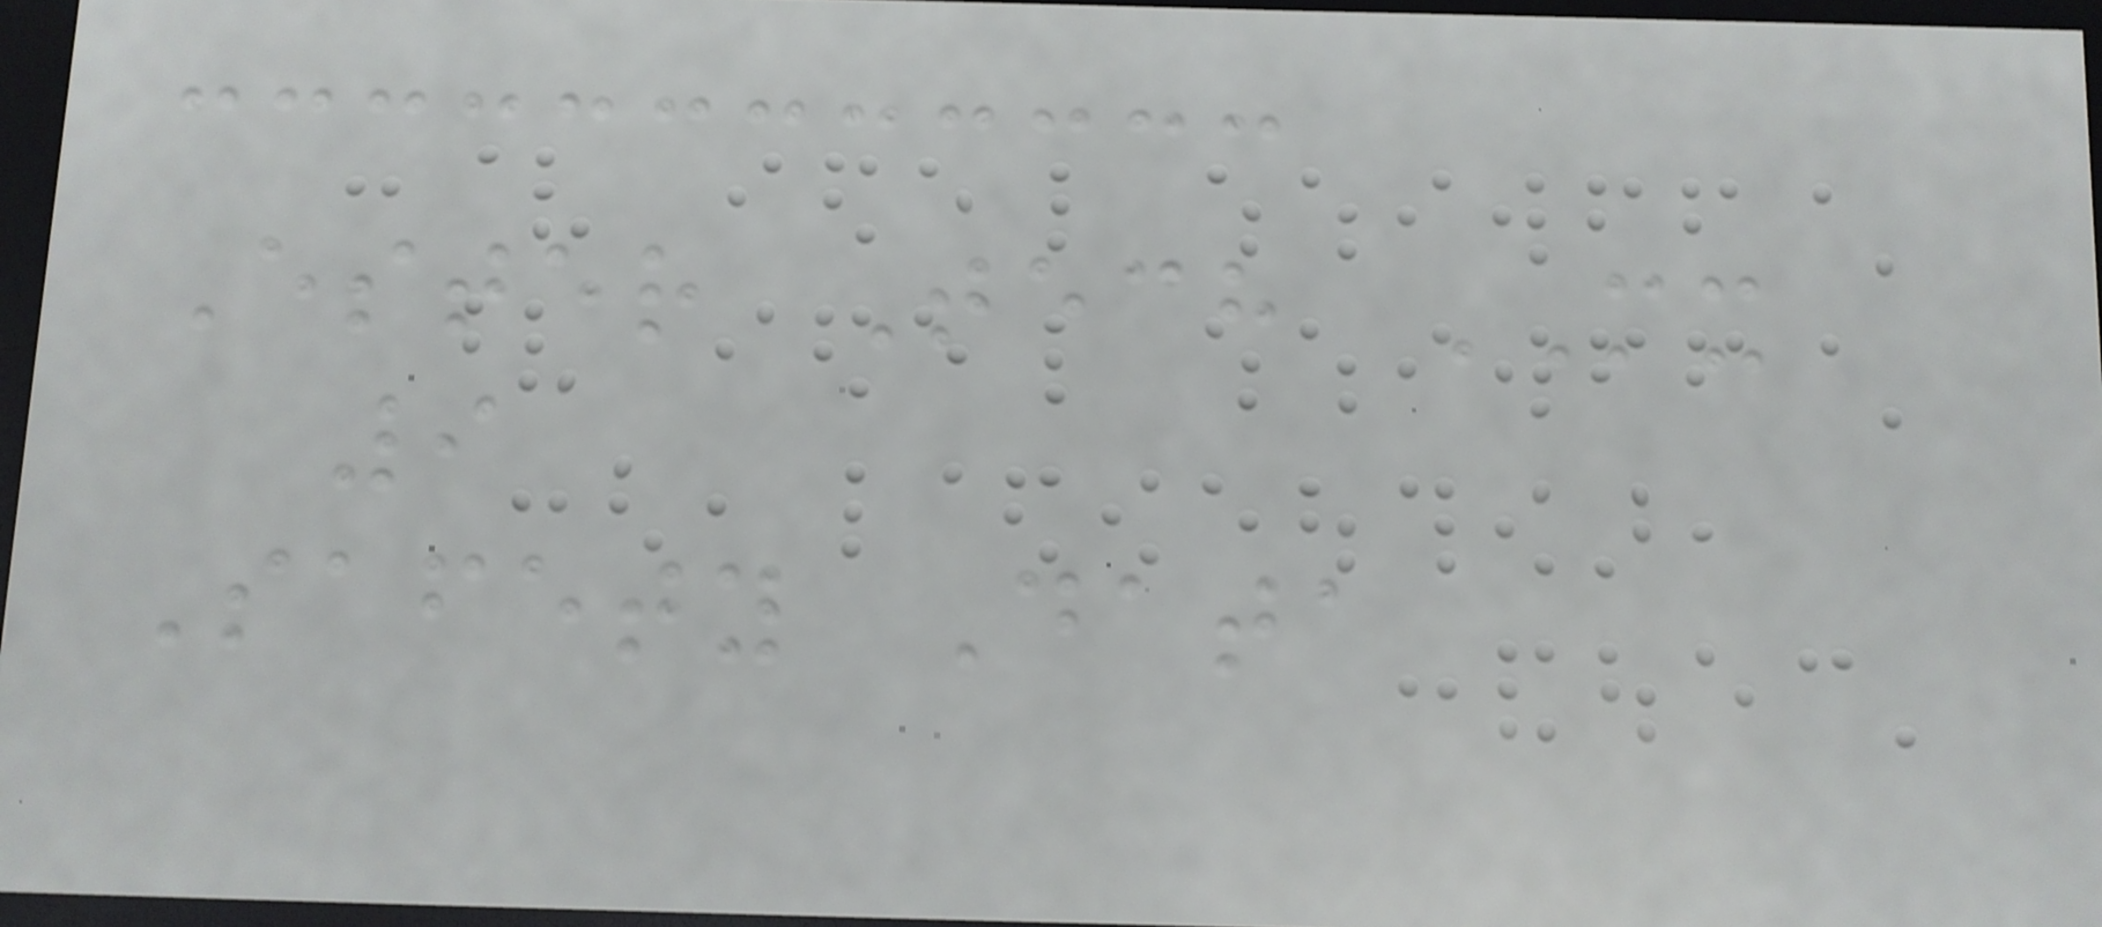Ester Tech MX
9
Safety Data
